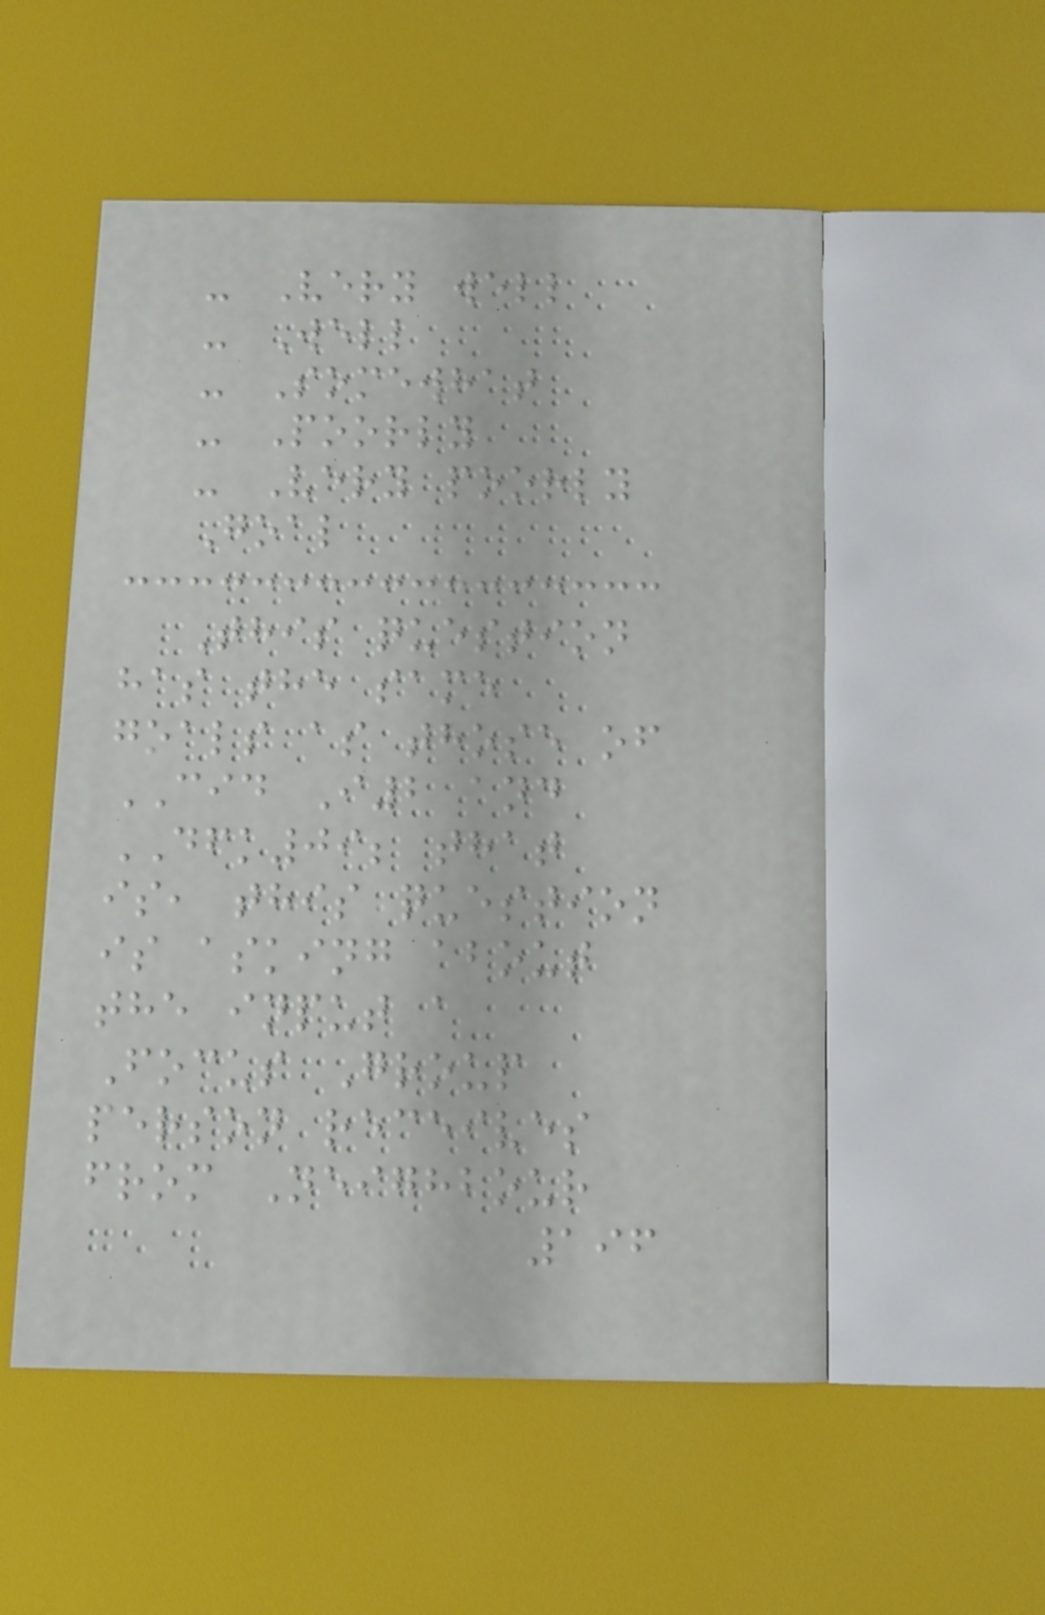- Very well
- Well
- Somewhat
- Poorly
- Very poorly
Goal
This question
has the same
goals as those of
CID I2 and
DFK09; that
is, this question
is asking about
the input a
Focus Group
person receives
from Neighbour
196
